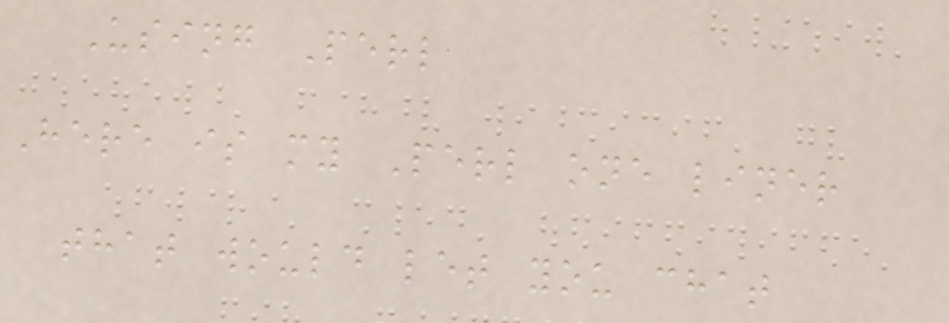Using Perl
Here is my Perl one liner
that would let you chat
